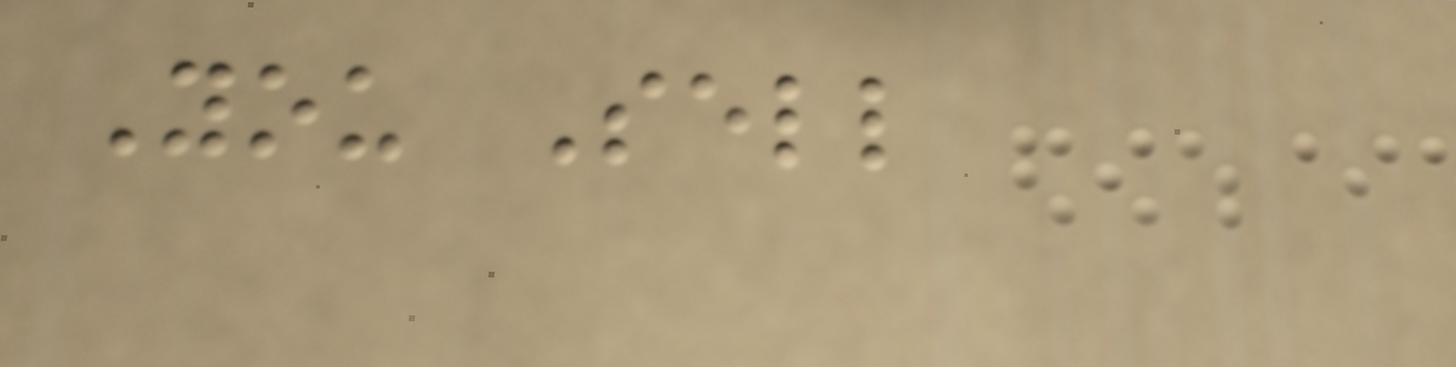You Sell
